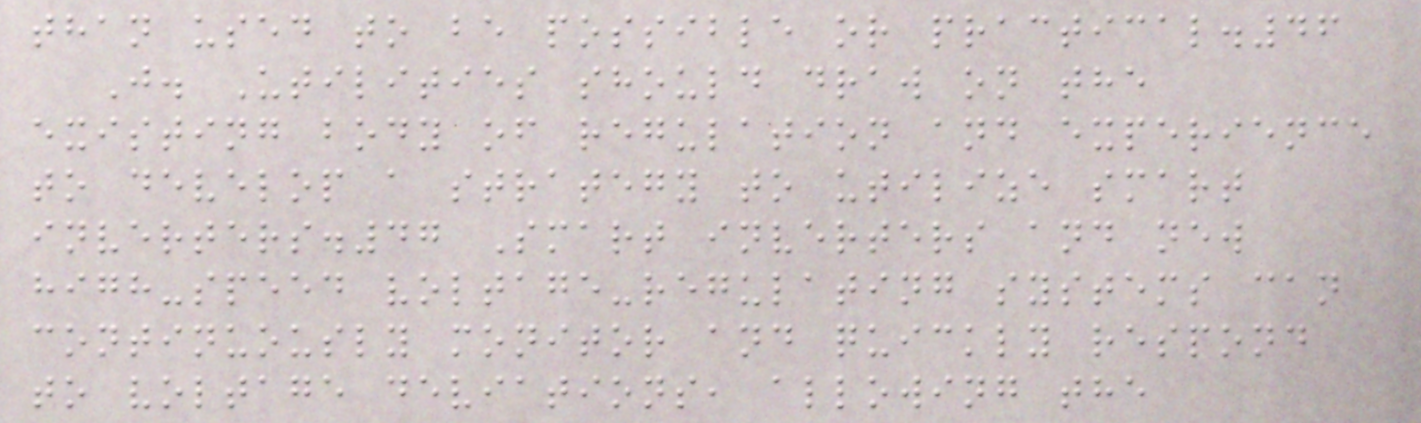than used to be possible or practical.46
J. Utilities should draw on the
existing body of regulation and experience
to develop a strategy to utilize smart
inverters.47 Smart inverters and new
high-speed voltage-regulating systems can
continuously monitor and quickly respond
to voltage deviations, allowing the
